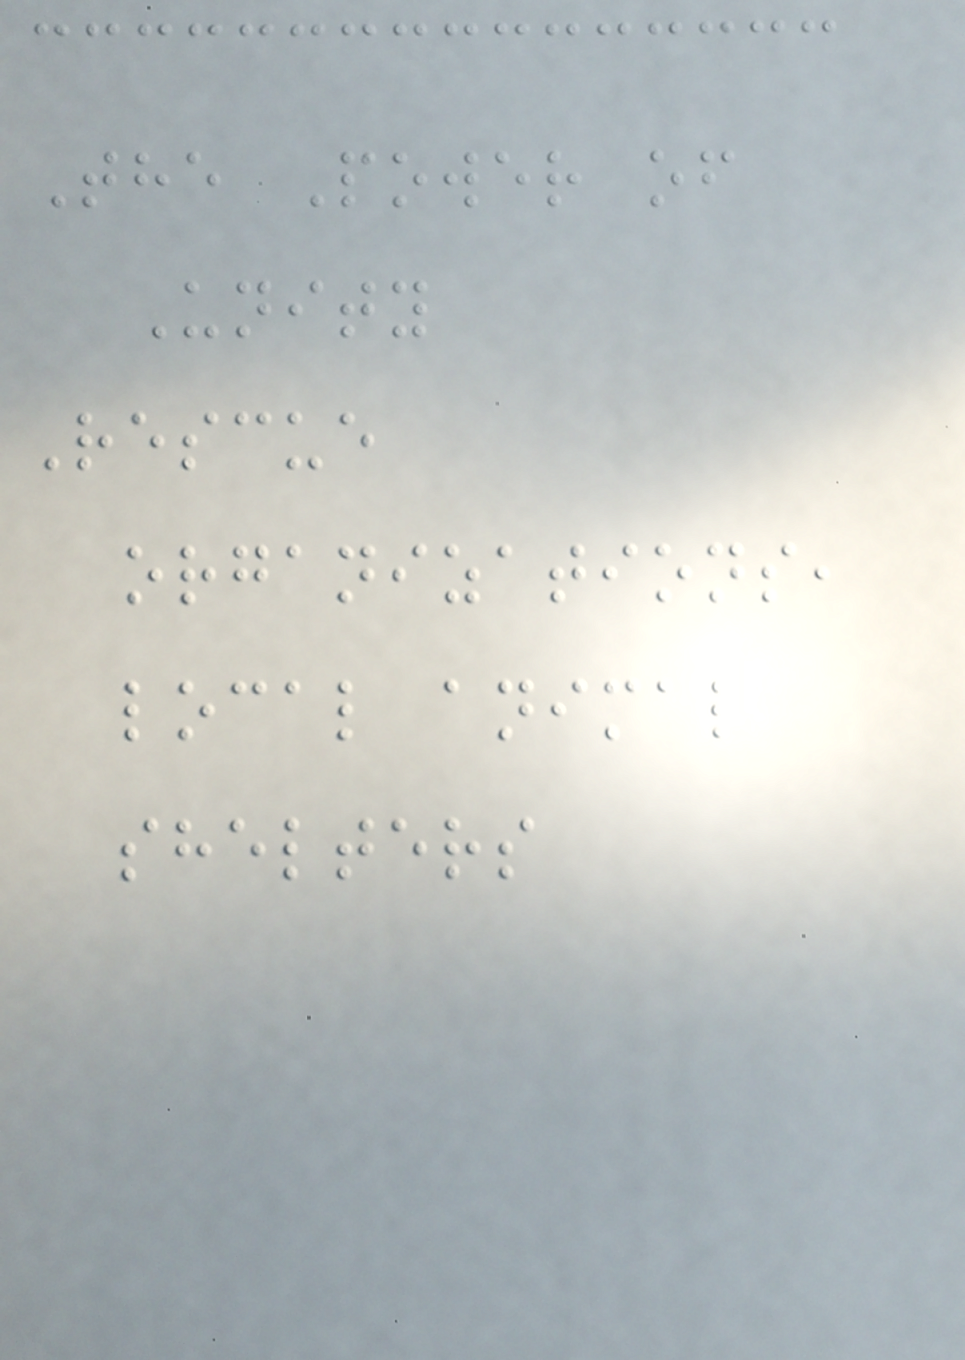The Power of
Unity
Rescue
organizations,
local animal
shelters
